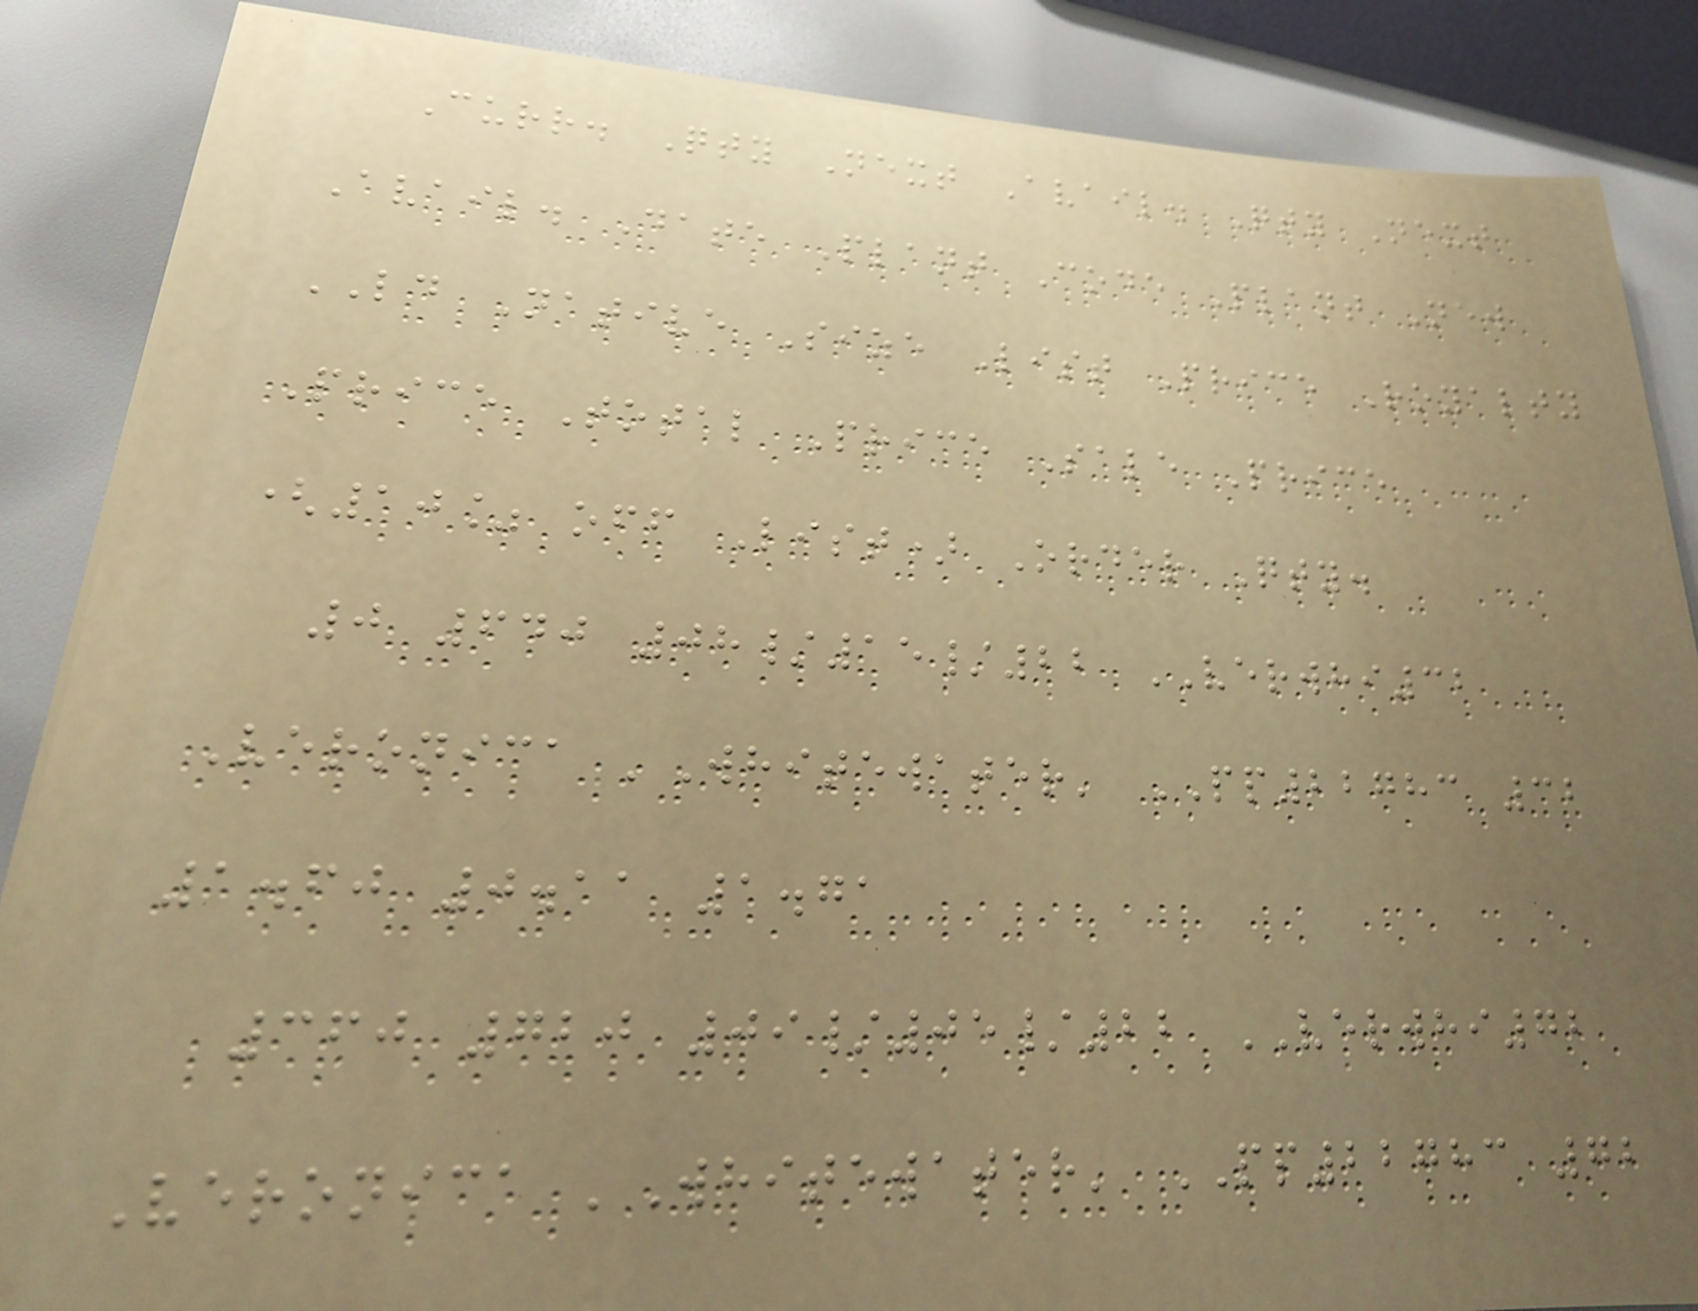Curr. Qty Next Avail. Qty Next
Avail. Date Plant Code Plant New
LD Native Size List Price Royalty
Price Total Price Sale Price
(10% off List) Order Qty.
0 640 08/15/22 VERWHI32
Veronica 'Whitewater' PP22783 32
1.60 0.11 1.71
360 720 09/05/22 VERWHI72
Veronica 'Whitewater' PP22783 72
